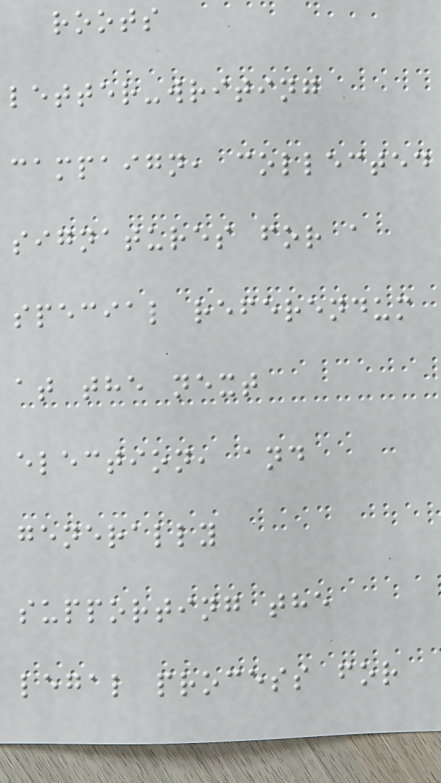roots
letter-writing
campaign, collected
signatures for a
special referendum
at the next
election, and
generally
supporting the
legal process for
